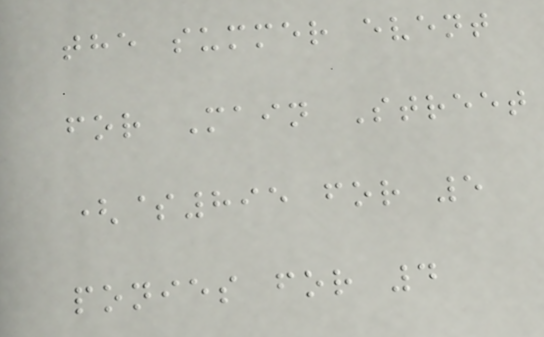the summer event
for Main Street
($895 for 5
ponies for 4
